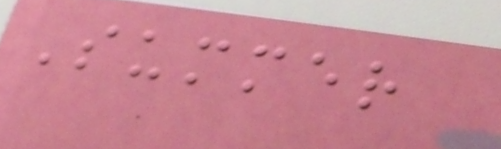Summer
